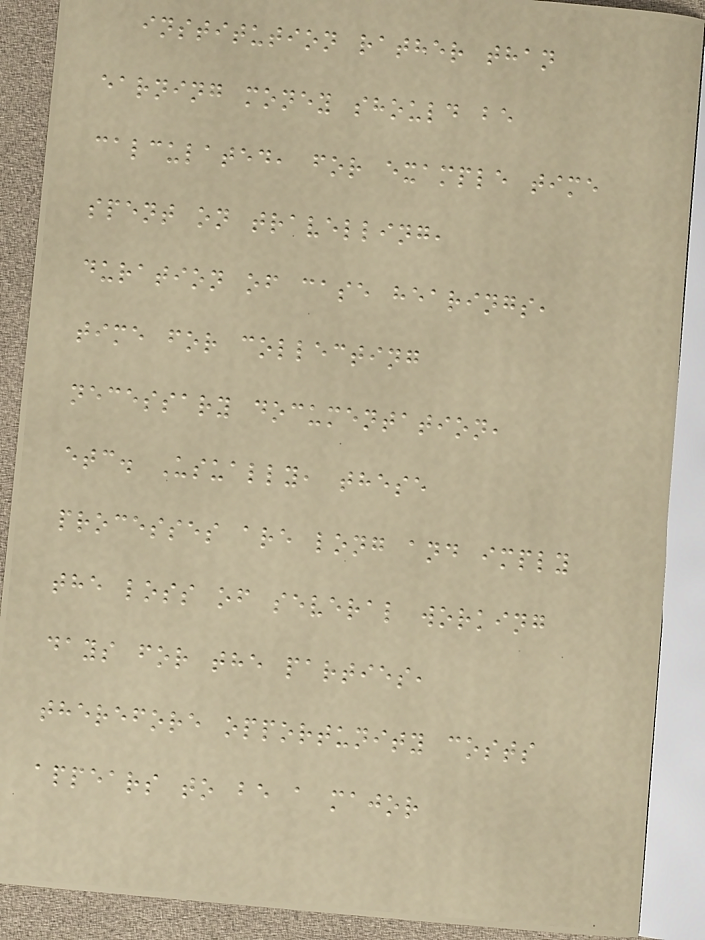institution rather than
earning money should be
calculated, for example time
spent on travelling,
duration of case hearings,
time for collecting
necessary documentation,
etc. Usually, these
processes are long and imply
the loss of several working
days for the parties,
therefore opportunity costs
appears to be a major
